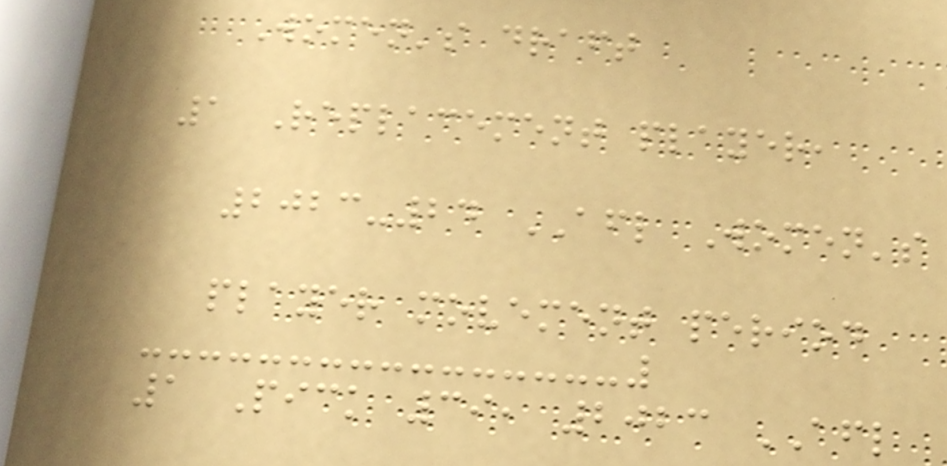Women's draft
1 Replacement player,
2023-24 AFL Women's
player movement period
1 Pick 39, 2023 AFL
